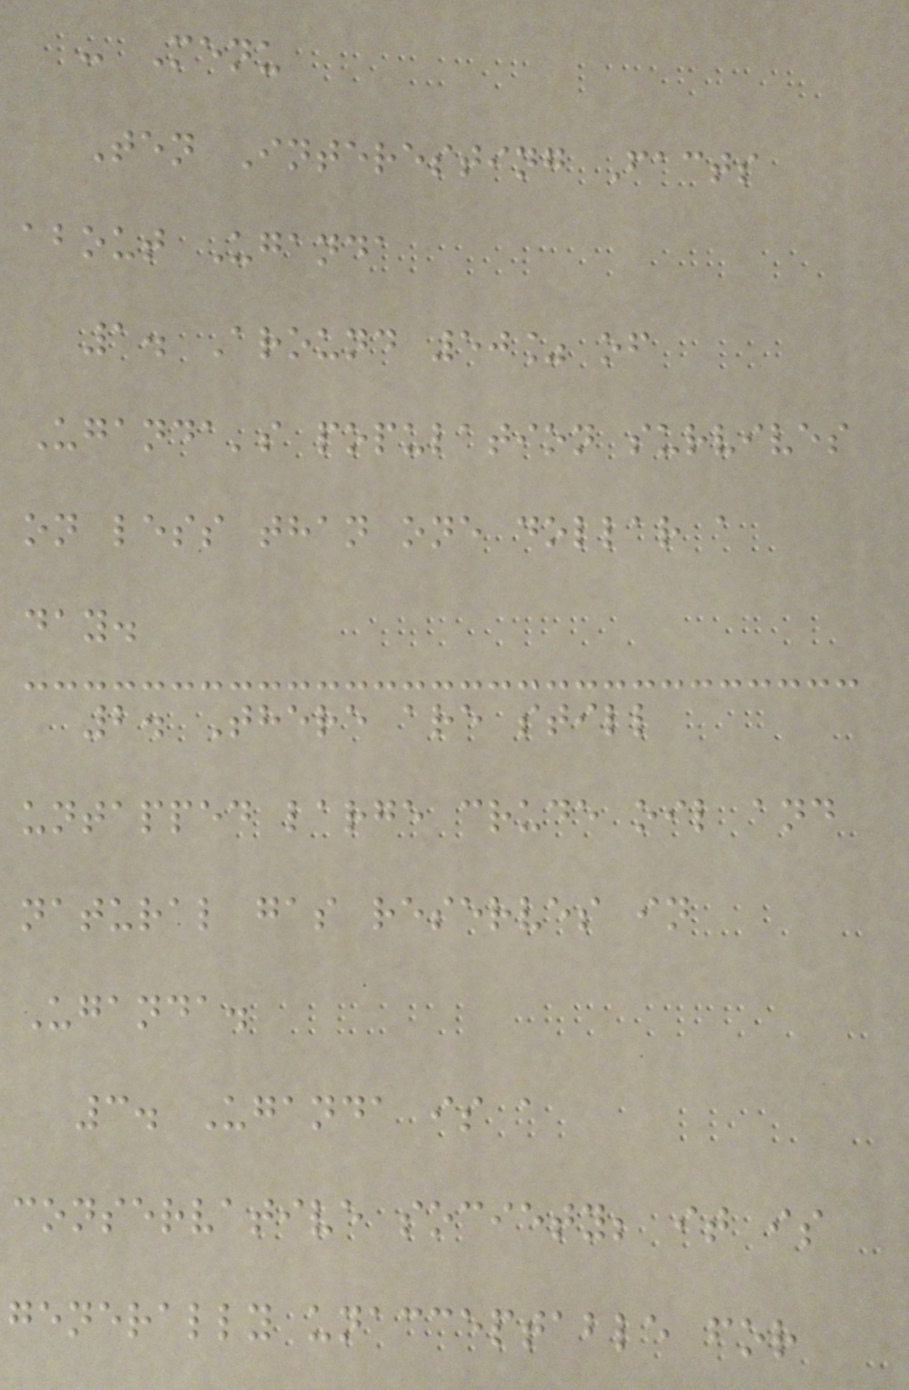- Menu
Ten Interesting Facts
about Uganda
1. Around 50% of
Uganda's population survives
on less than one dollar a
day.
2. There are still
untapped large crude oil and
natural gas reserves in
Uganda.
3. Uganda is a
conservative society; it is
generally unacceptable for
